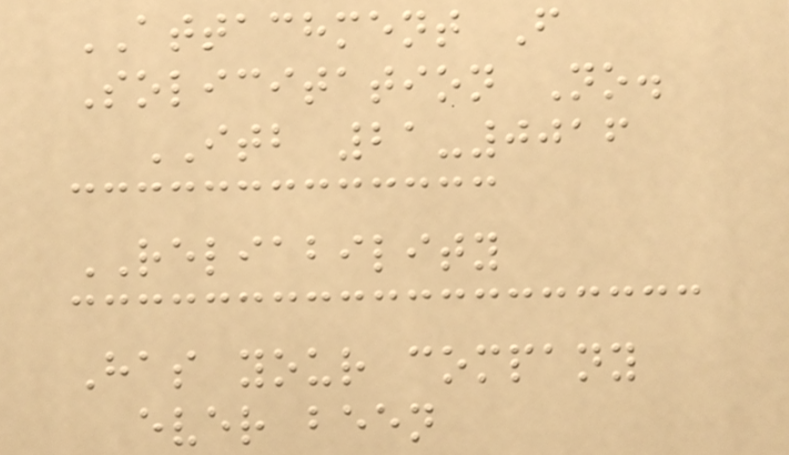ATTACHMENT F
Solicitation No.
ITB 21-0016
RELIABILITY
Has your company
ever been
